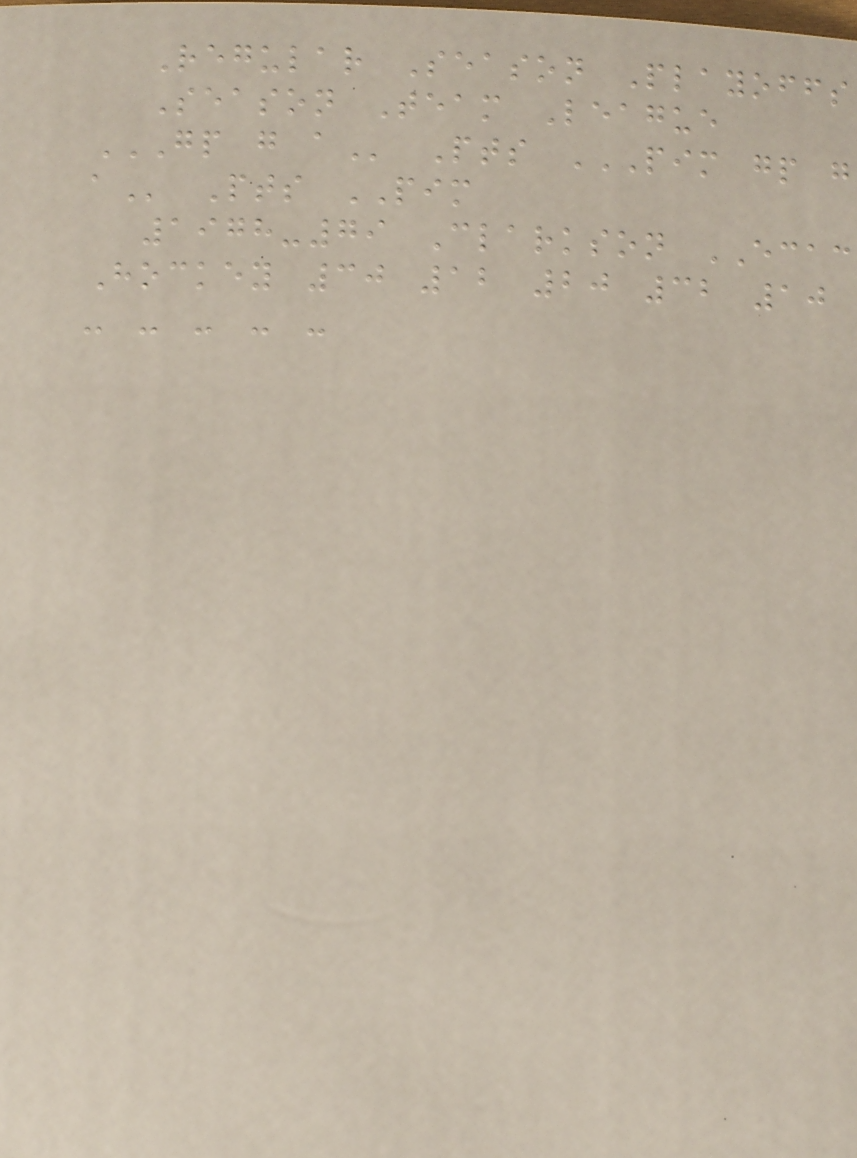Regular Season Playoffs
Season Team League
GP G A Pts PIM GP G
A Pts PIM
1978-79 Clarkson ECAC
Hockey 30 12 20 32 10
- - - - -
